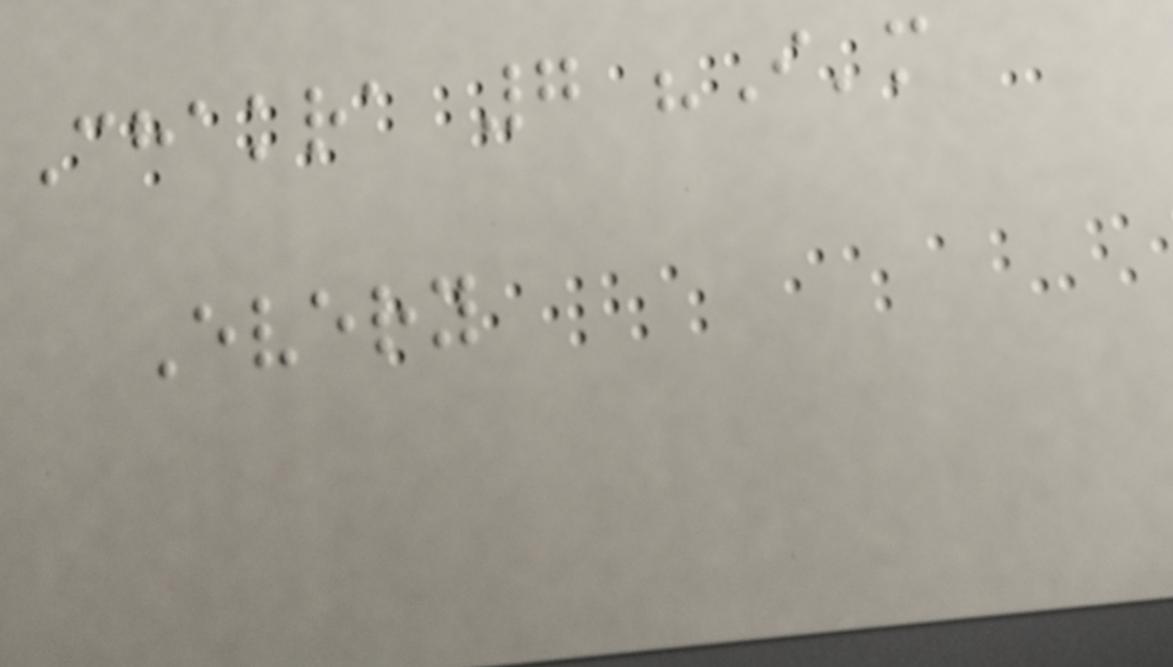Chakra 7 "I'm
Every
